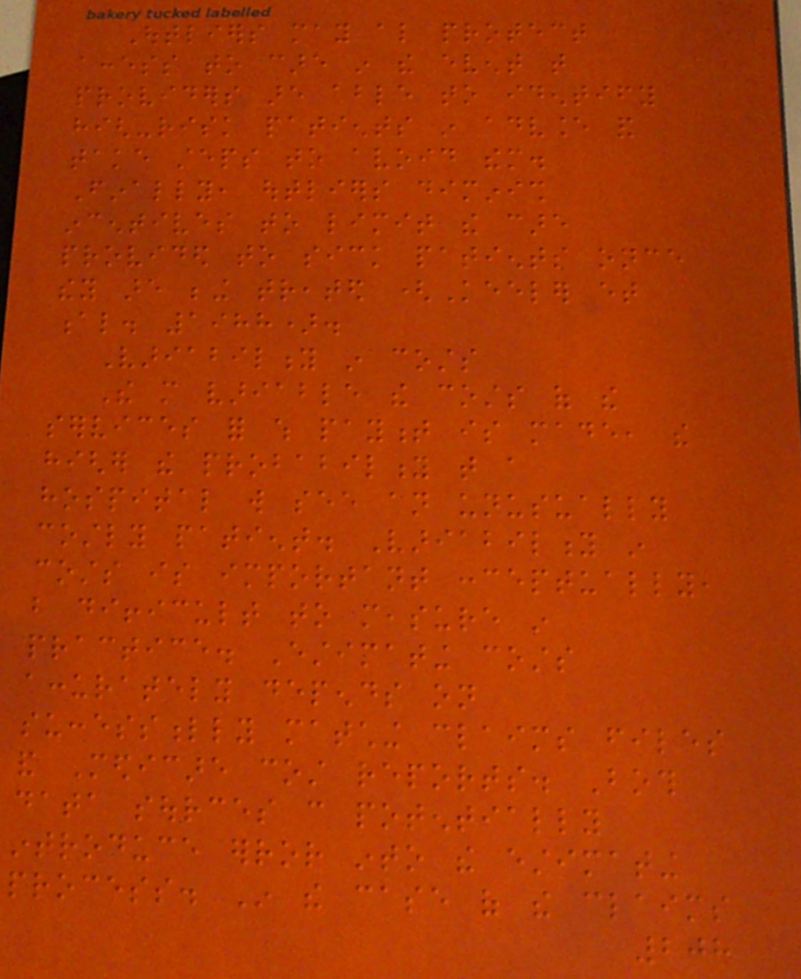Outliers may also protect
access to care in the event that
providers are able to identify
high-risk patients in advance and
take steps to avoid them.
Finally, outliers diminish
incentives to limit the care
provided to sick patients once
they are being treated (Keeler et
al. 1988).
Variability in costs
The more variable the costs of the
services for which payment is made, the
higher the probability that a
hospital will see an unusually
costly patient. Variability in
costs is important conceptually,
but difficult to measure in
practice. Estimating costs
accurately depends on
successfully matching claims files
and Medicare cost reports. Both
data sources can potentially
introduce error into the estimating
process. In the case of the claims
208
